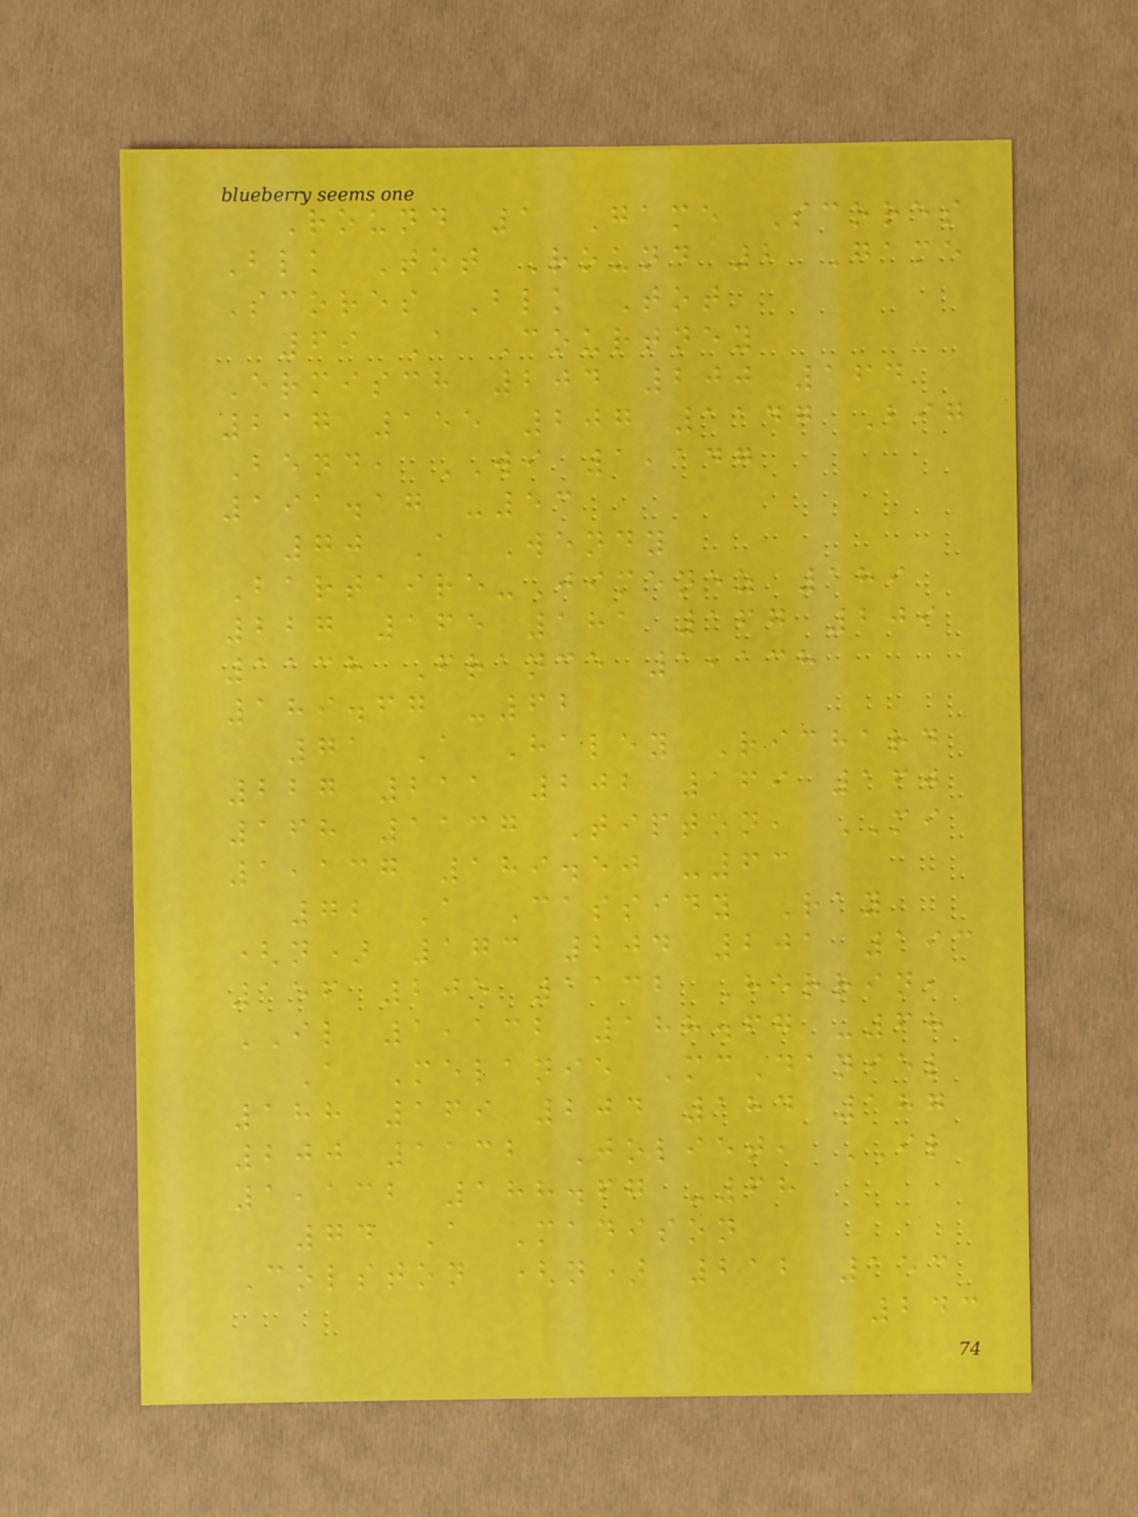Round 1 Game Scores
Blk Tot Round 2 Game
Scores Blk Tot
69 A Courtney
Ermisch 204 200 164
217 155 207 1147 Big
Bend, WI 1,147
191.17 -53
70 A Wendy
Bartaire-Jimenez 189
227 165 181 167 209
1138 France 1,138
189.67 -62
71 A Haley Richard
227 211 202 169 160
168 1137 Tipton, MI
1,137 189.50 -63
72 A Cassidy Ray
(n) 173 204 201 193
156 205 1132 Herrin,
IL 1,132 188.67 -68
A Melanie McDaniel
188 169 204 184 187
200 1132 Joliet, IL
1,132 188.67 -68
74 A Madison
Colston (n) 212 153
243
